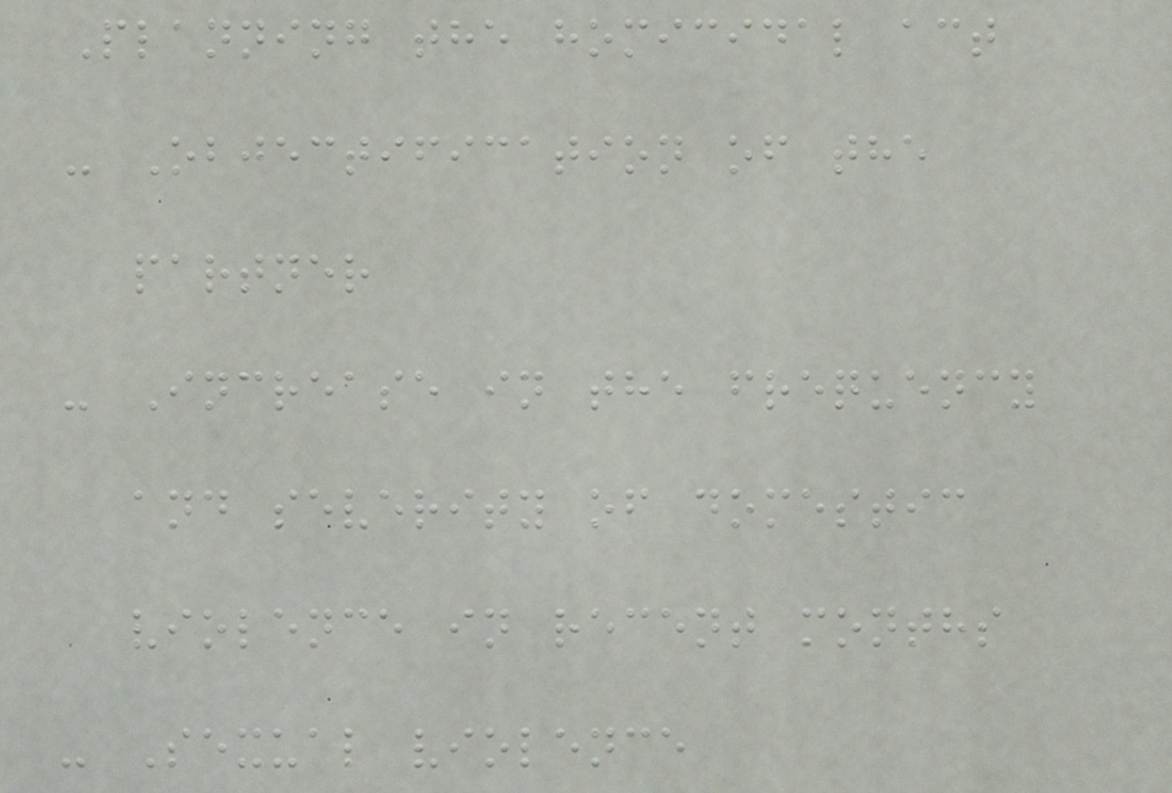Planning the homicidal act
- Objectification of the
partner
- Increase in the frequency
and severity of domestic
violence in recent months
- Sexual violence
